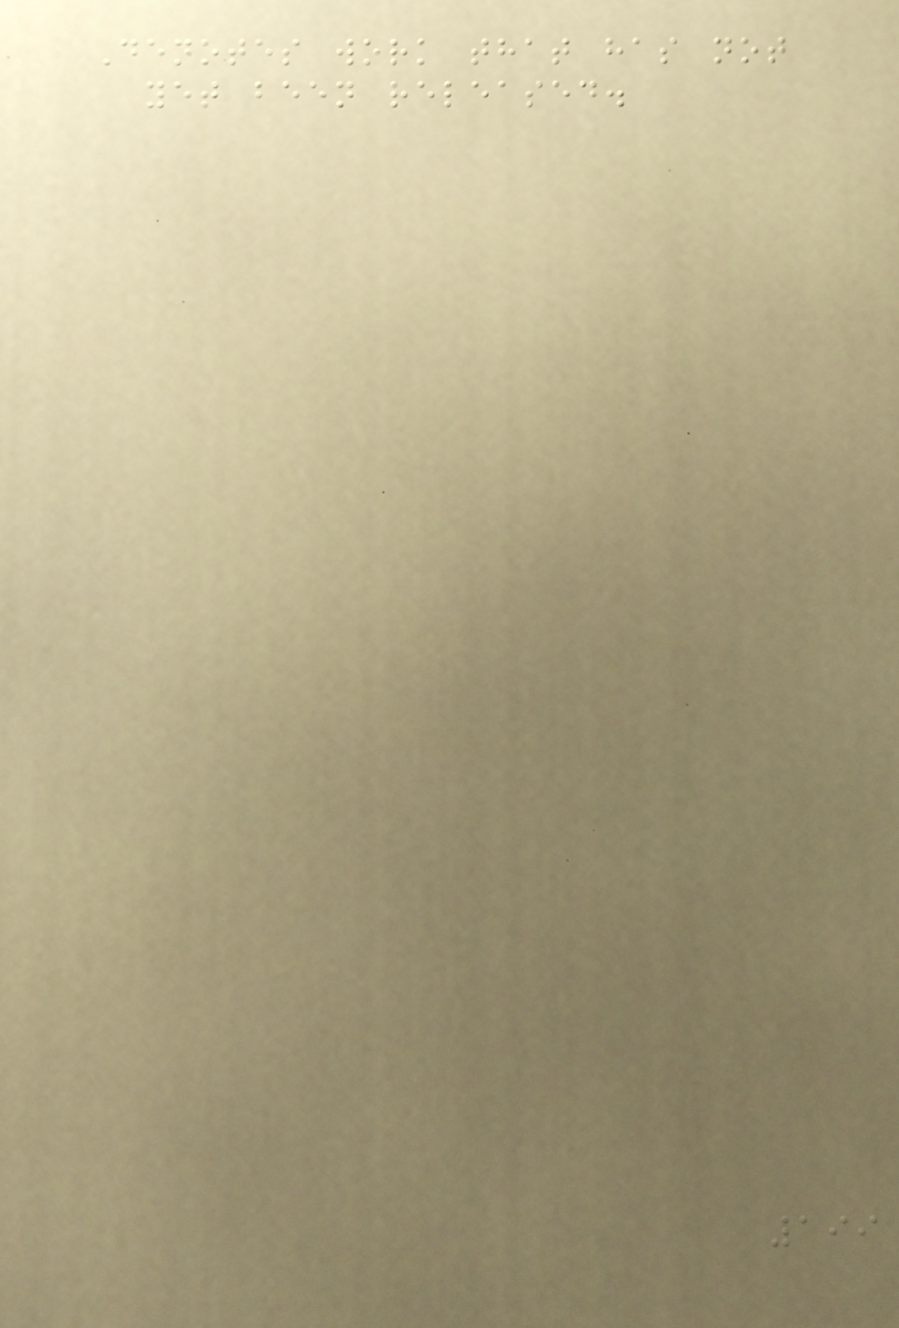Denotes work that has not
yet been released.
199
